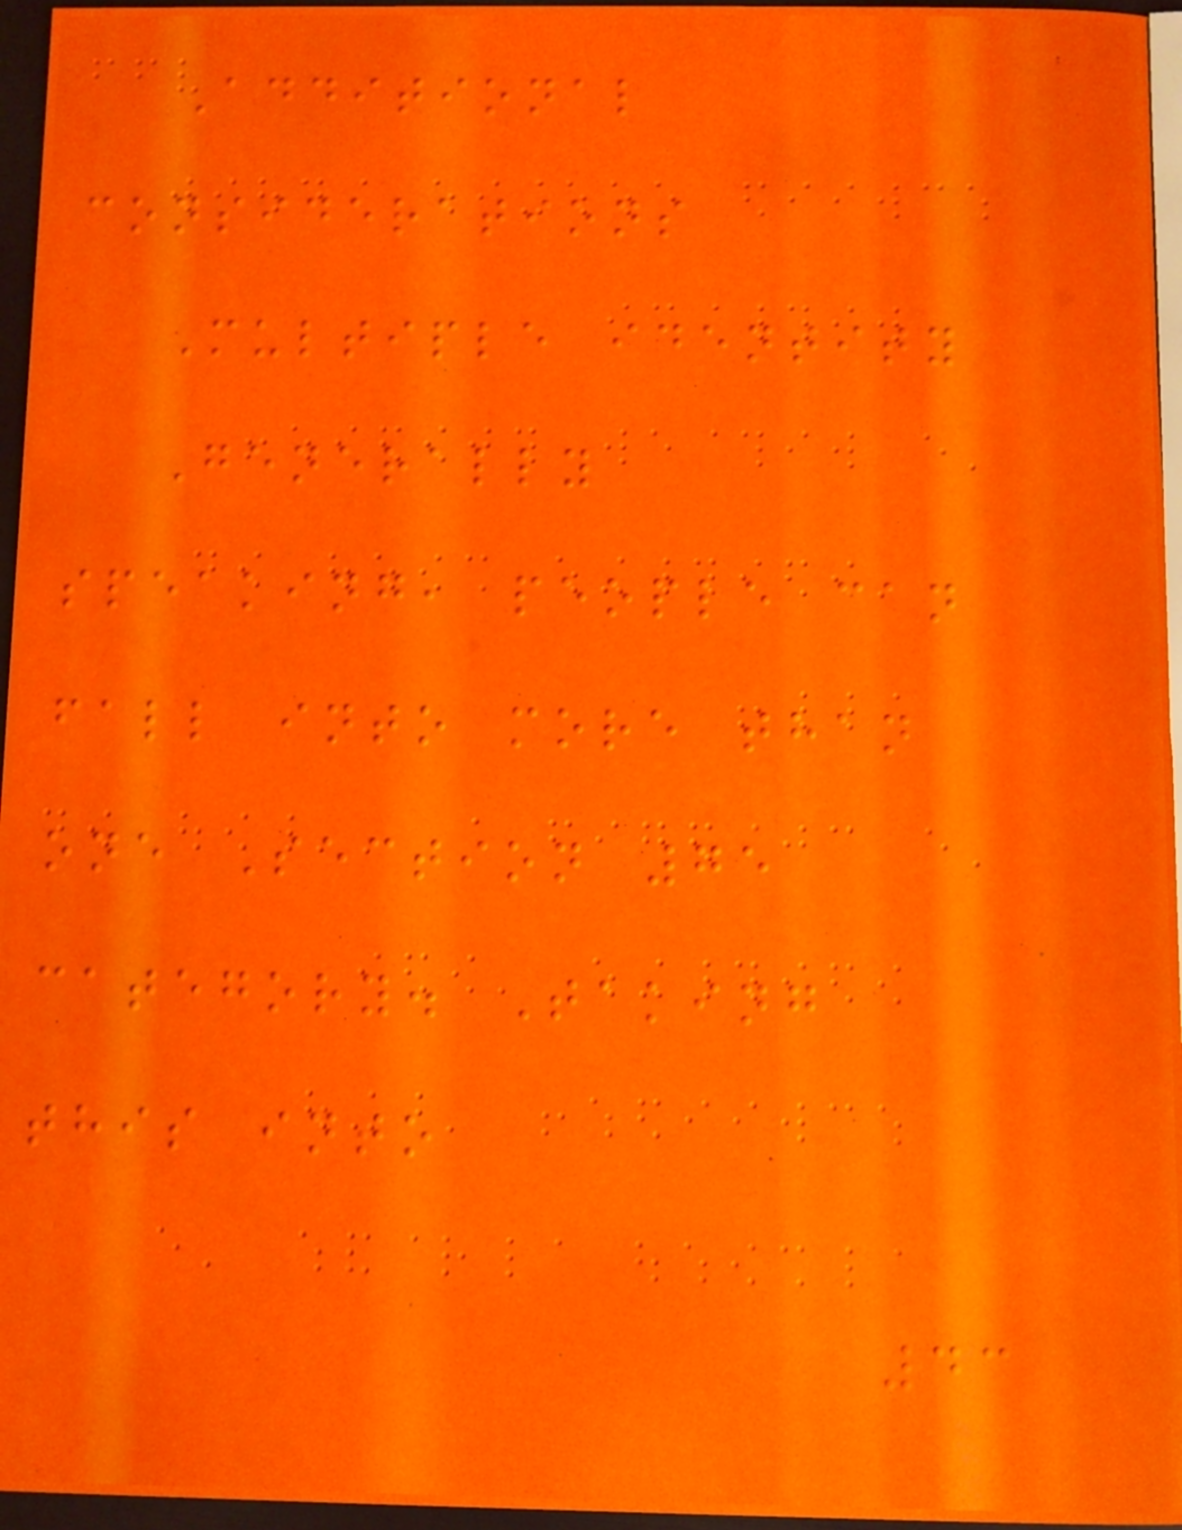Additional
considerations
Multiple identity
Generally
speaking, people can
fall into more than
one Section 75
category. Taking
this into
43
